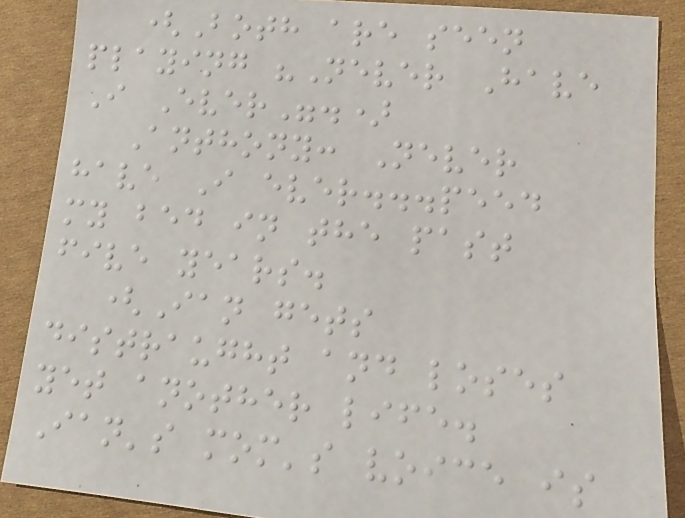(Both are seen
playing "Never Have
I Ever".)
Anthony: Never
have I ever...peed
my bed in the past
five years.
(Ian gets
distraught and loses
yet another life.
Ian's mom's voice is
